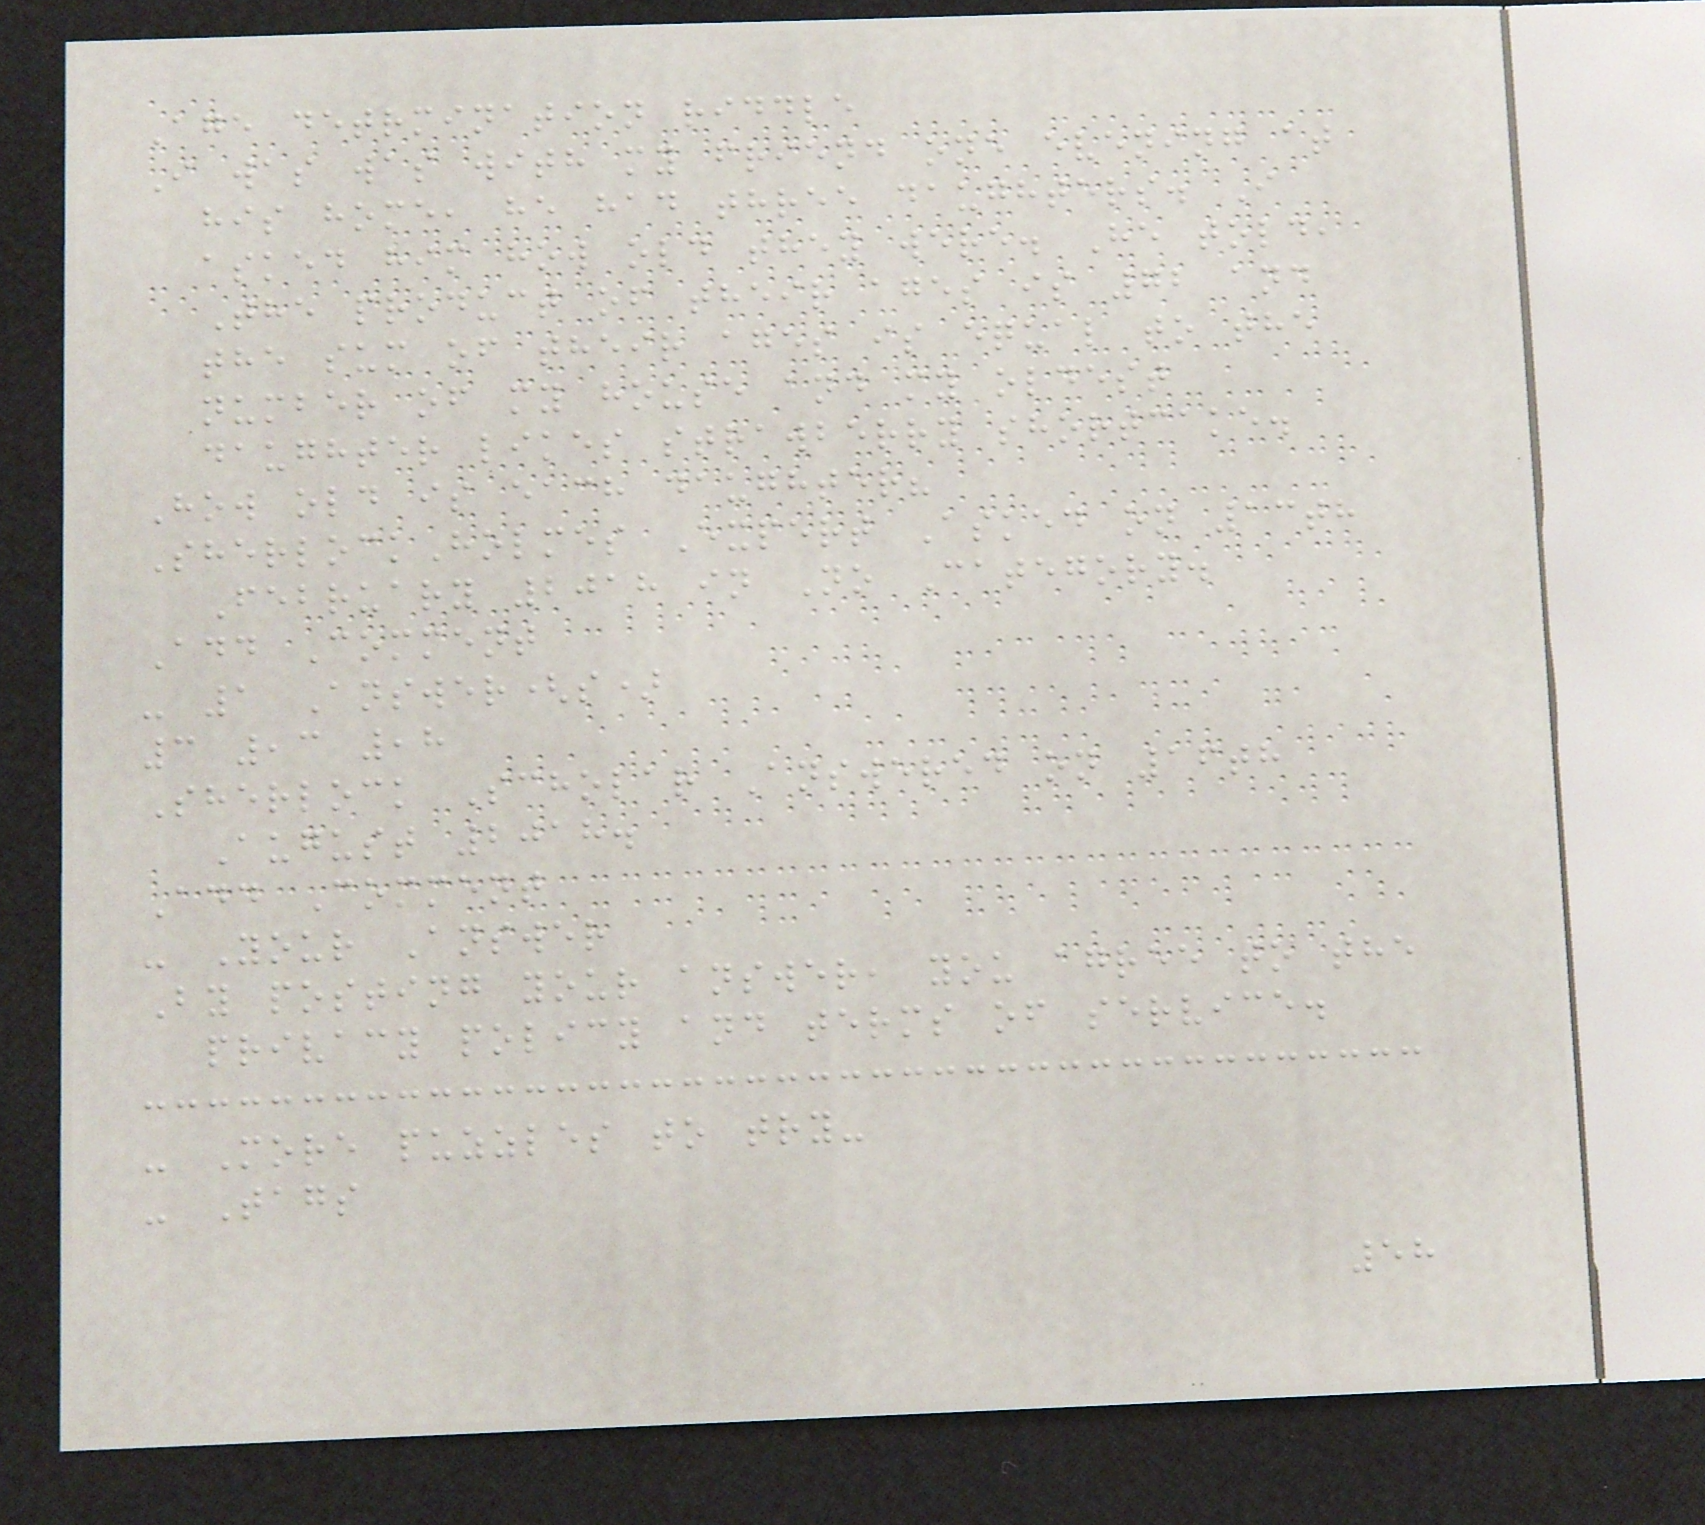Age detrmination riddle
I was was with my friend one evening at
his home, he had three daughters. I
asked him how old they were. He told,
The product of their ages is 72 and
the sum of their ages is equal to the
number of my house and my oldest
daughter likes strawberry shortcake.
How old is each daughter?
SherlockHolmes Expert Asked on 13th
February 2018 in No Category.
Add Comment
- 1 Answer(s)
3 ,3 ,8
Sherlock Scholar Answered on 16th
August 2018.
Add Comment
- Your Answer
By posting your answer, you agree to the
privacy policy and terms of service.
- More puzzles to try-
- Tags
58
